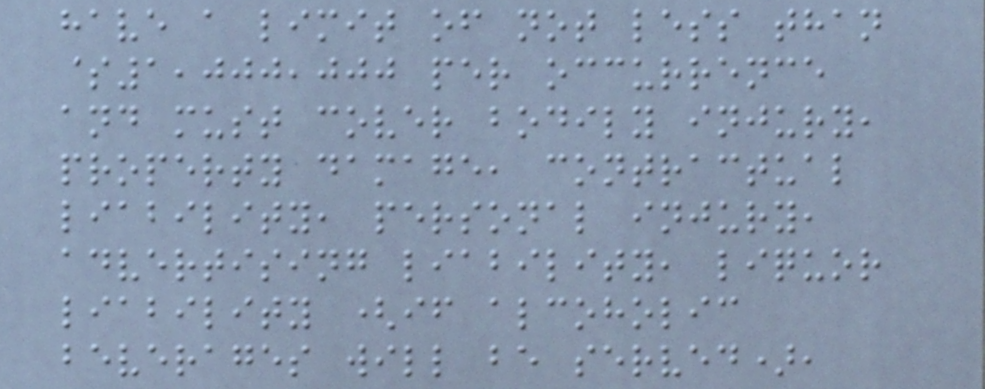have a limit of not less than
$1,000,000 per occurrence
and must cover bodily injury,
property damage, contractual
liability, personal injury,
advertising liability, liquor
liability (if alcoholic
beverages will be served),
